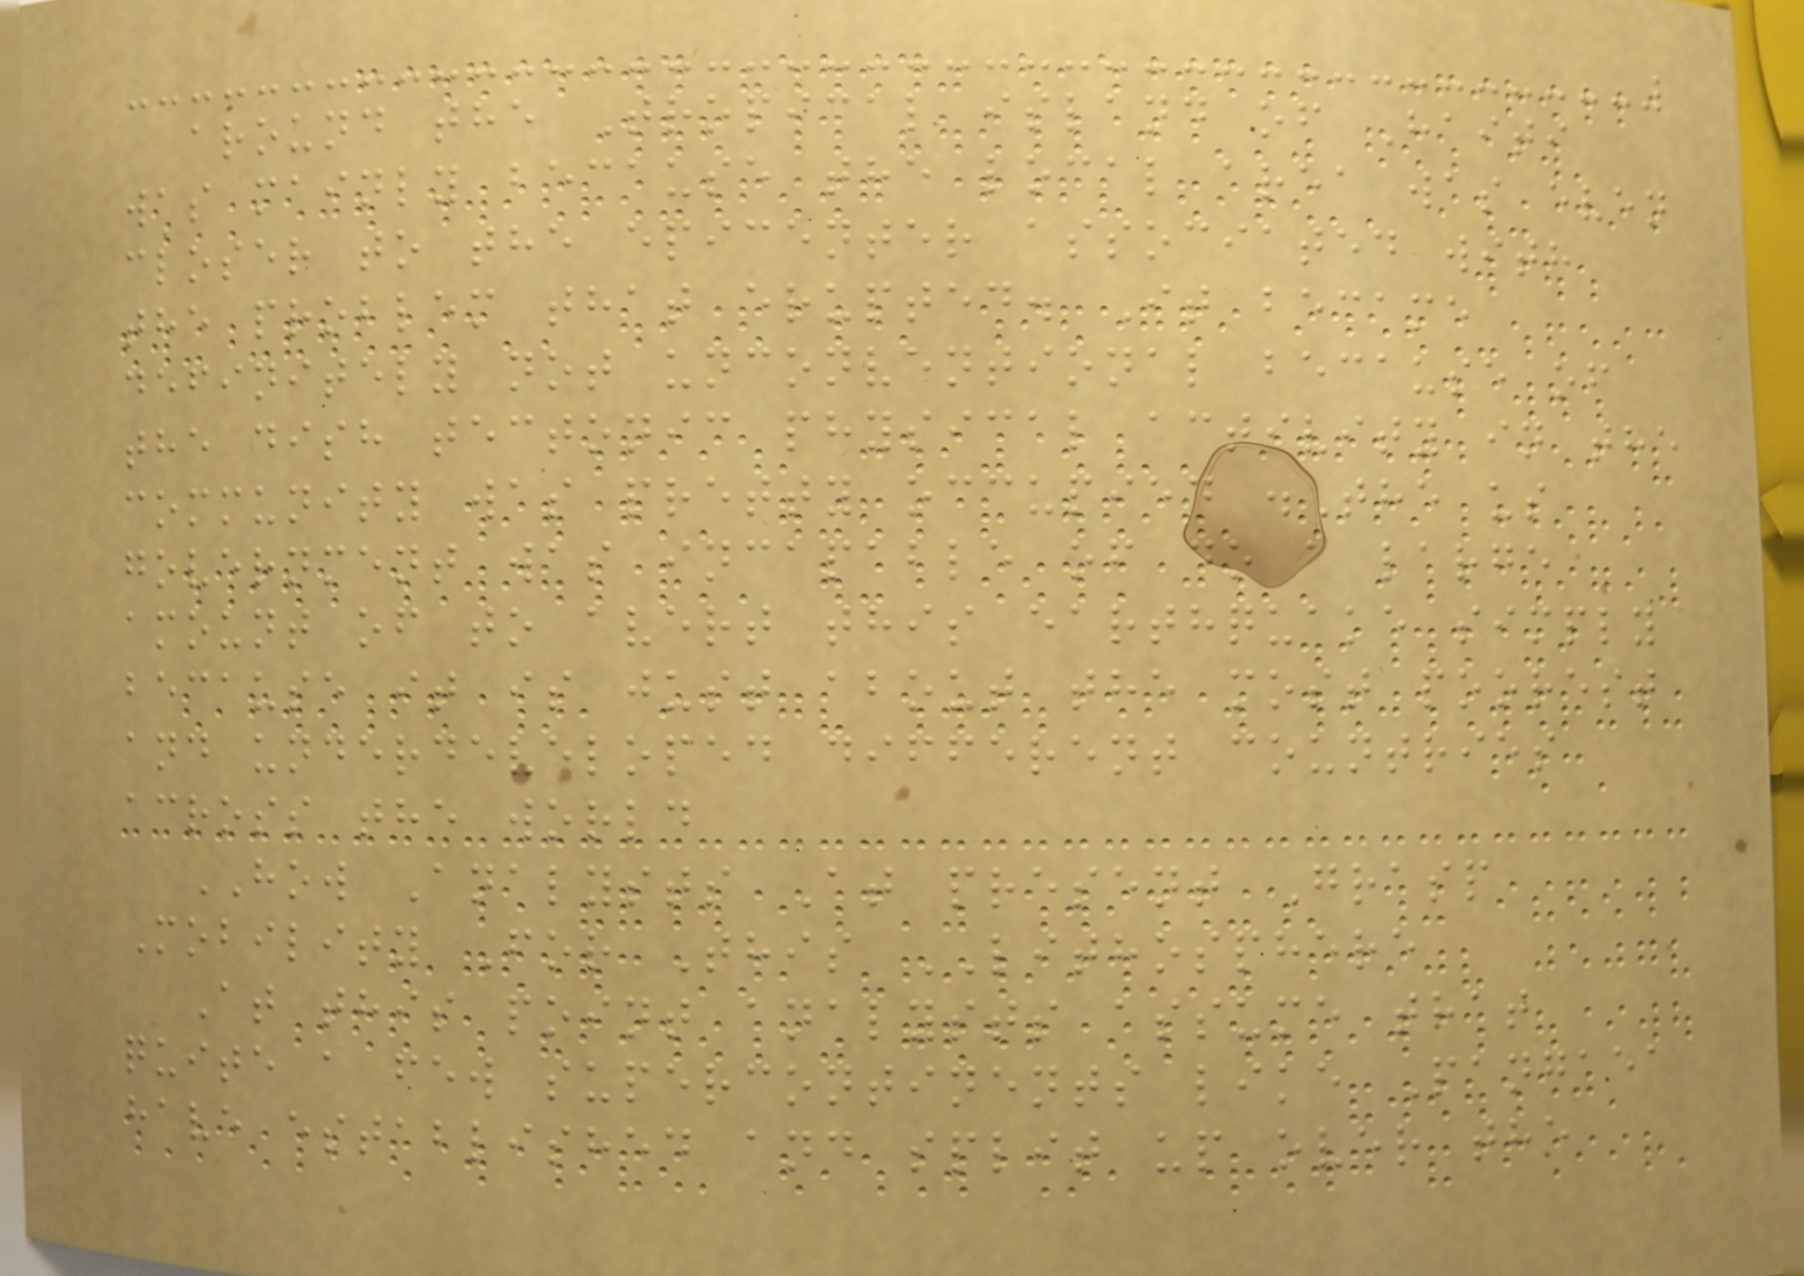around the Tropical island of Haiti
was mainly because the local area was even
closer to the epicenter associated with
the problem that erupted. It became
definitely not unconventional because of
the dish tectonic physical activity in the
community was pretty occupied .The us
government was incapable of do a large
amount of to avert this earthquake simply
because it is just about the most poorest
and underdeveloped different countries
across the world
HOW Analysts At present Grasp
Mobility For This LITHOSPHERE
At this point analysts assume that
quite a few supercontinents like Pangaea
have established and split up over the
